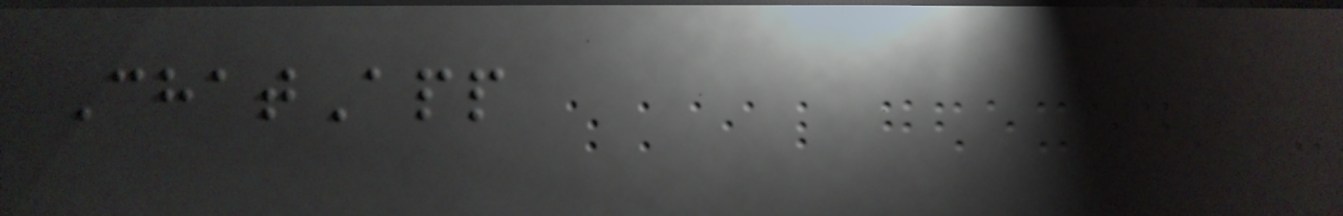ChatApp
